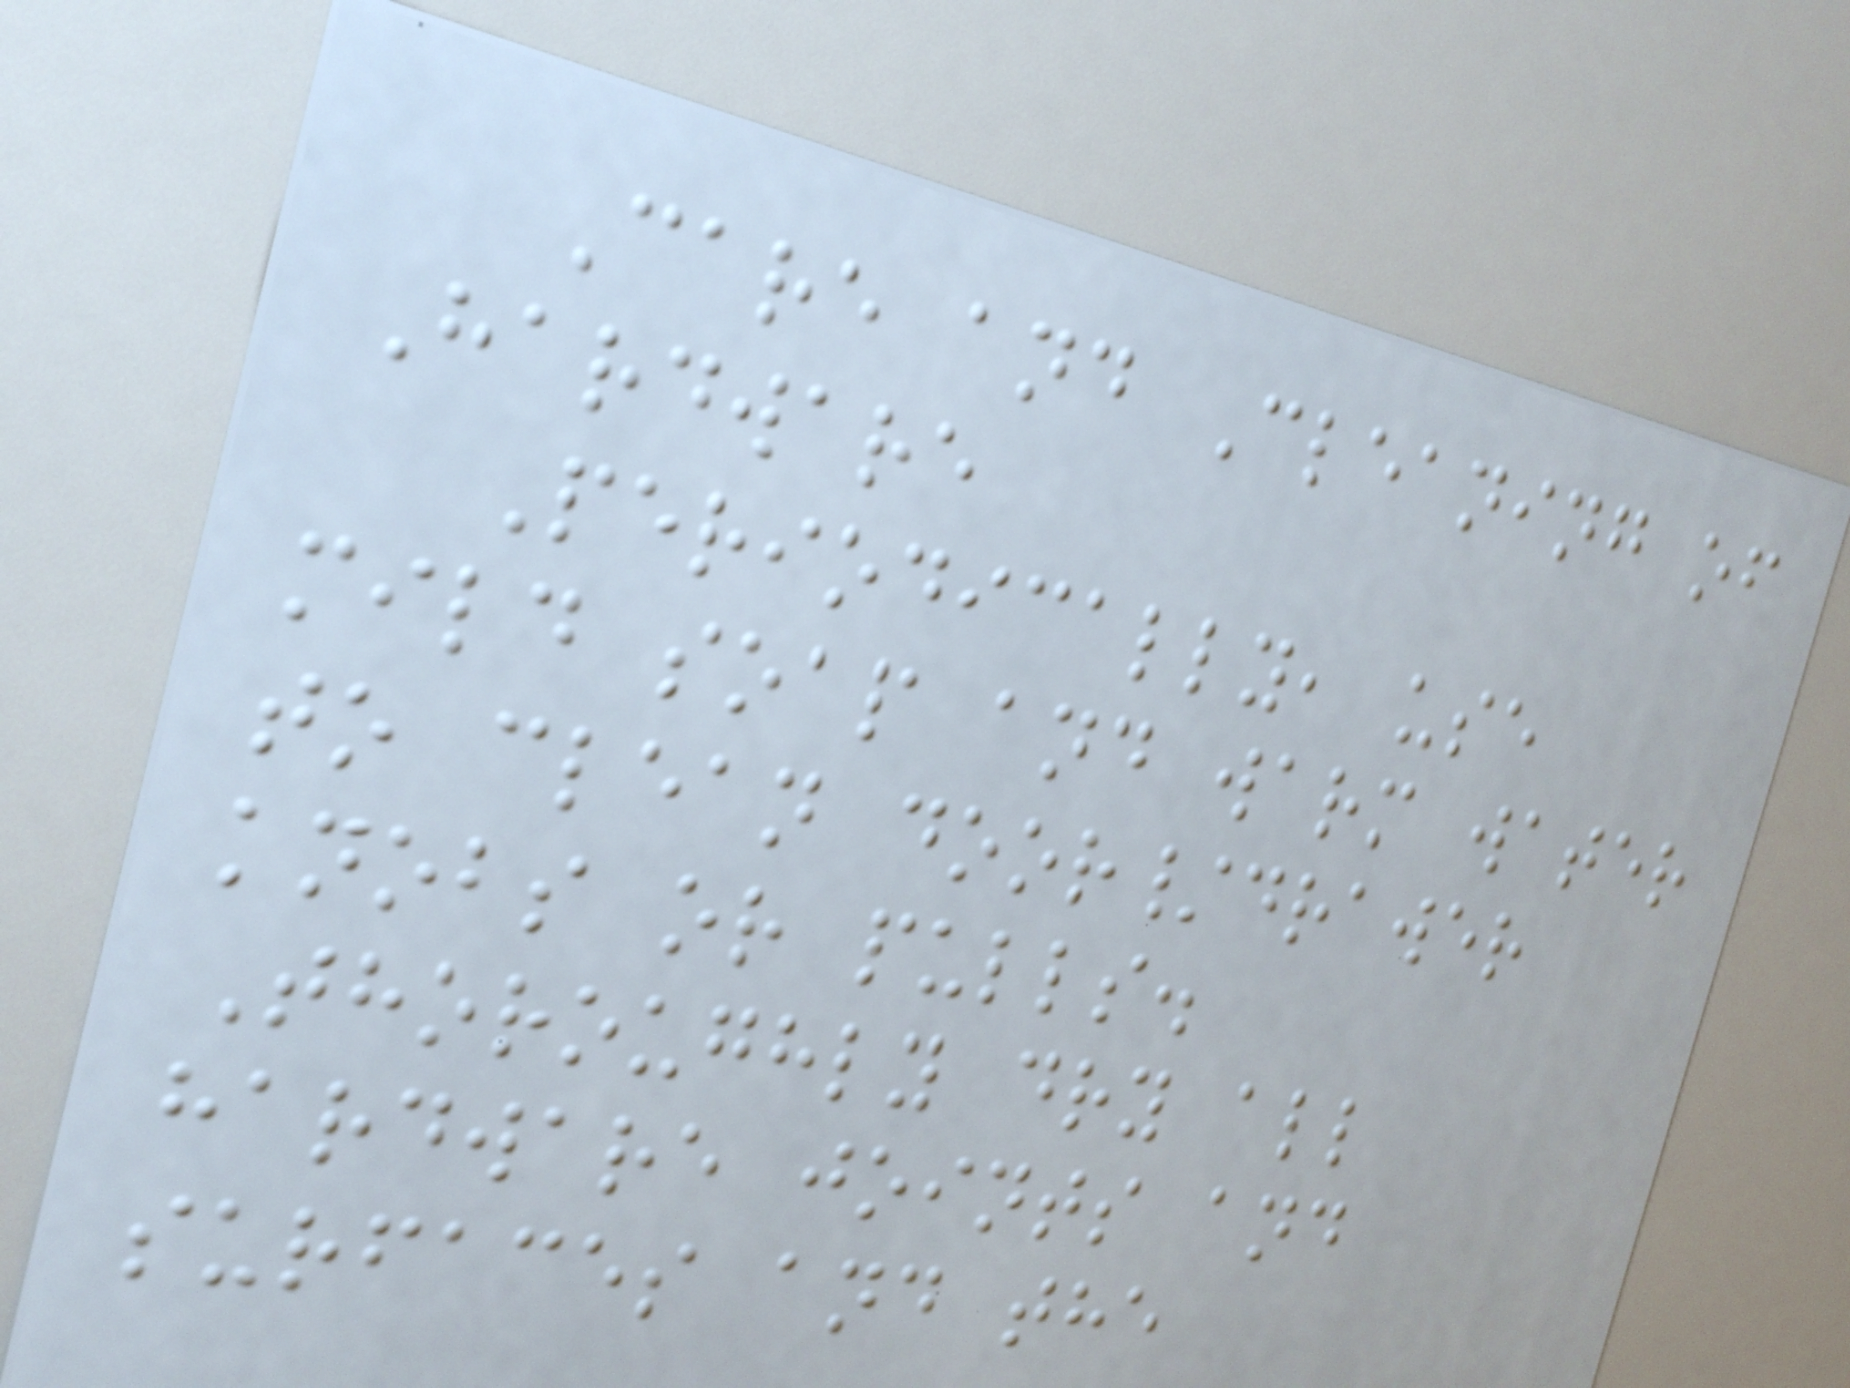Care and Cleaning of
Hardware
Periodically, use
mild soap and warm water
to clean door/drawer
knobs or pulls.
Thoroughly dry all
hardware joints and
surfaces and the
